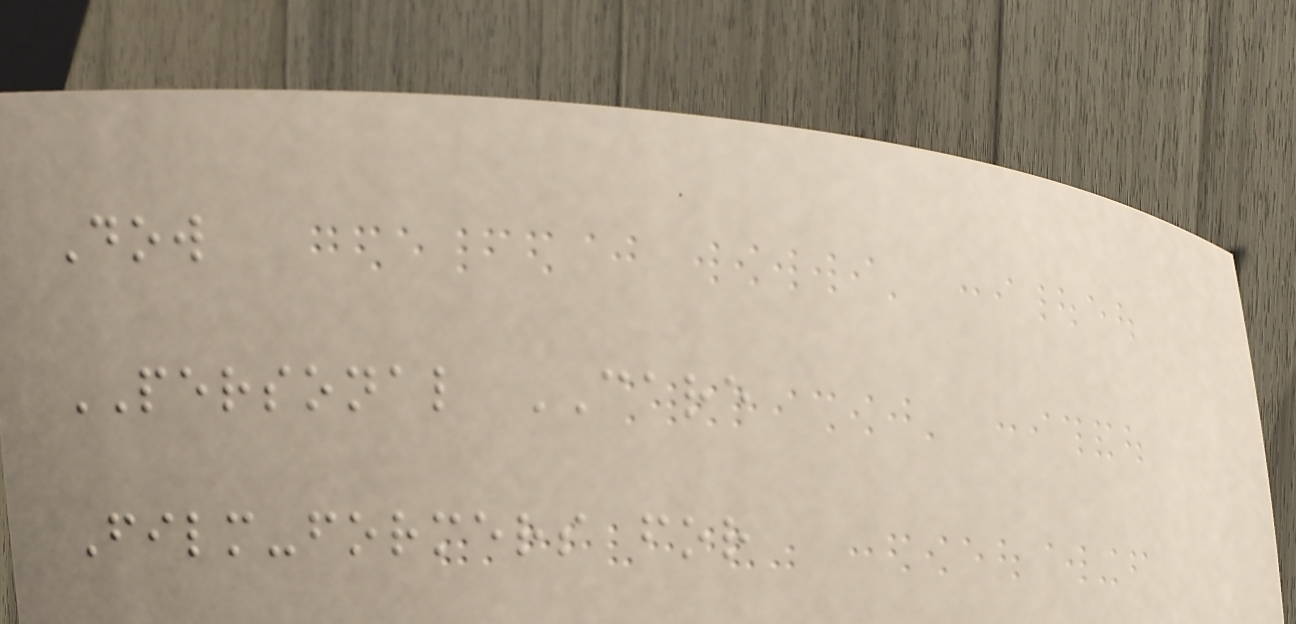Dow
PERSONAL CARE
Film-formers for
